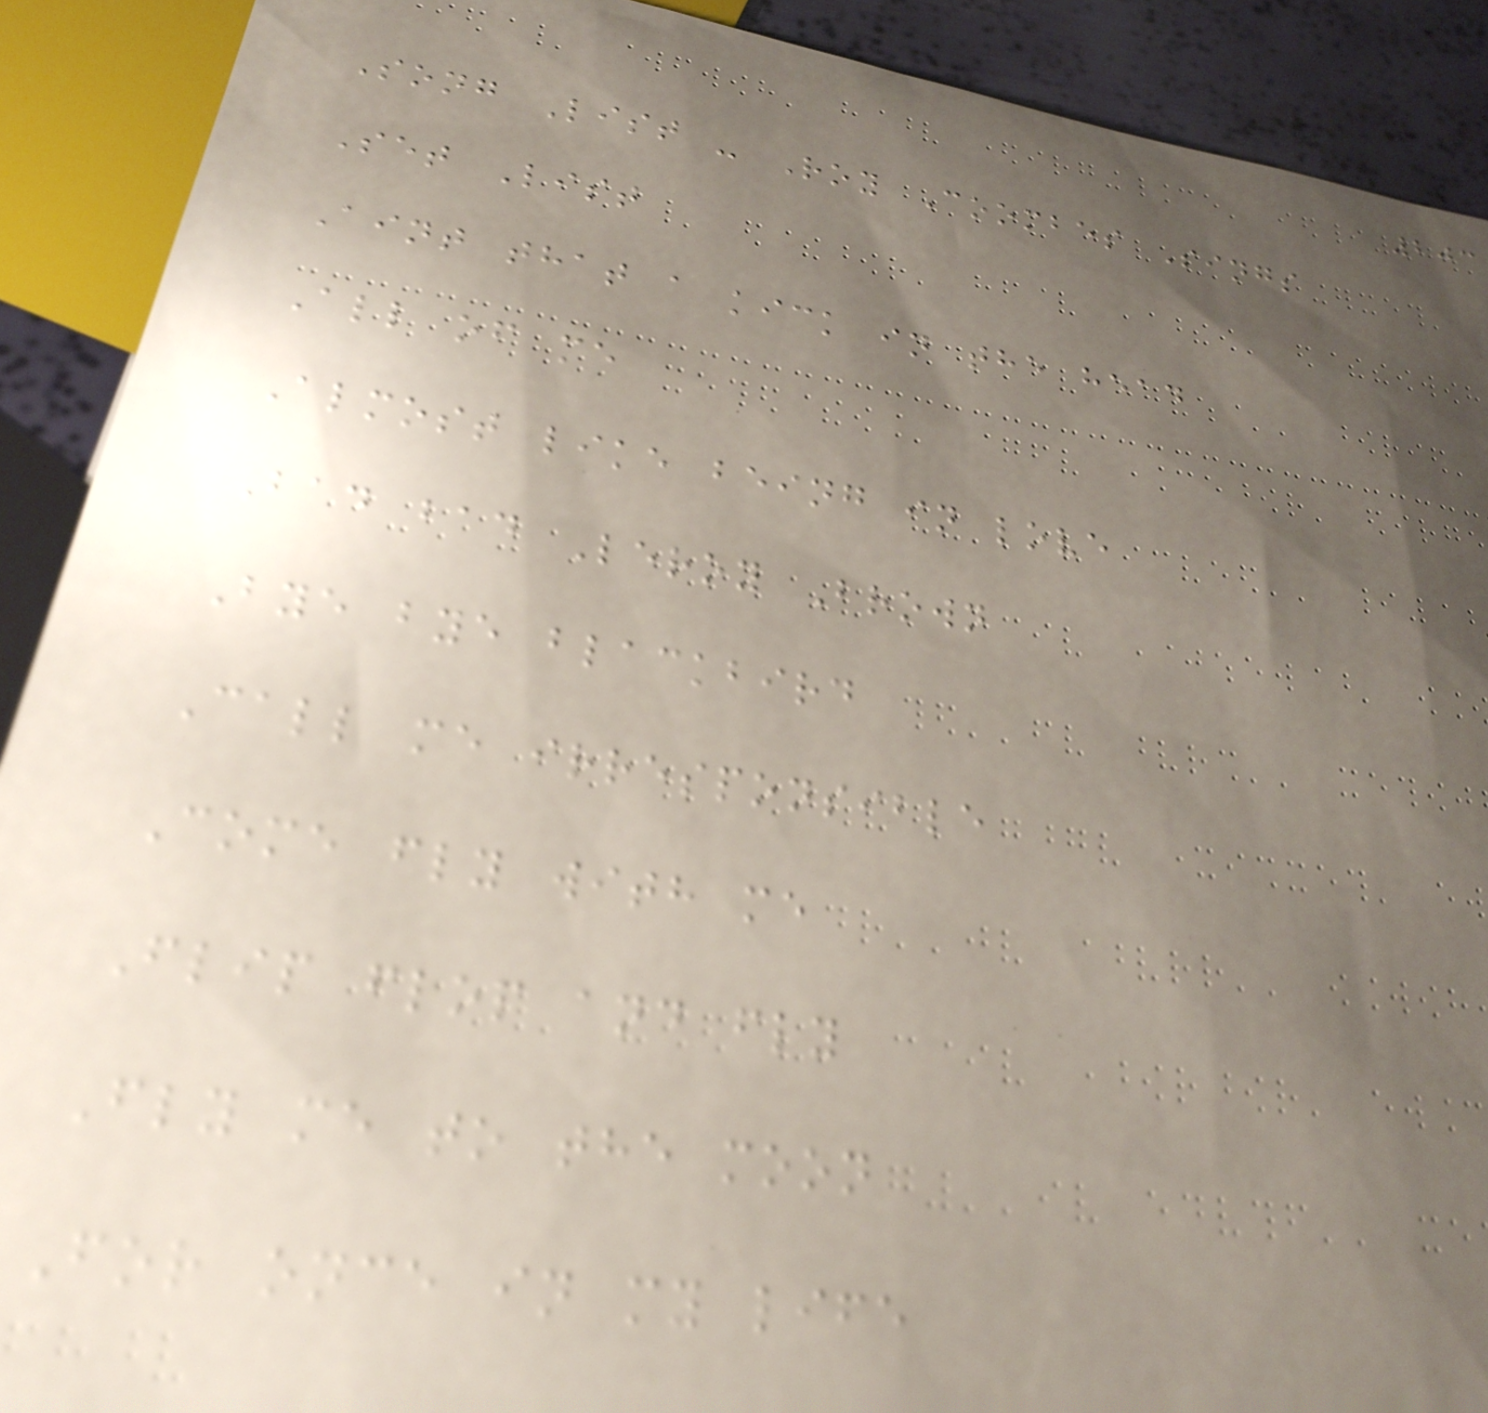203
Song List - Roy Coombes Sings
Set List
Aint that a kick in the head
All of me
Almost like being in love
Bad bad Leroy Brown
Bye bye blackbird
Call me irresponsible
Come fly with me
Flip flop and fly
Fly me to the moon
For once in my life
